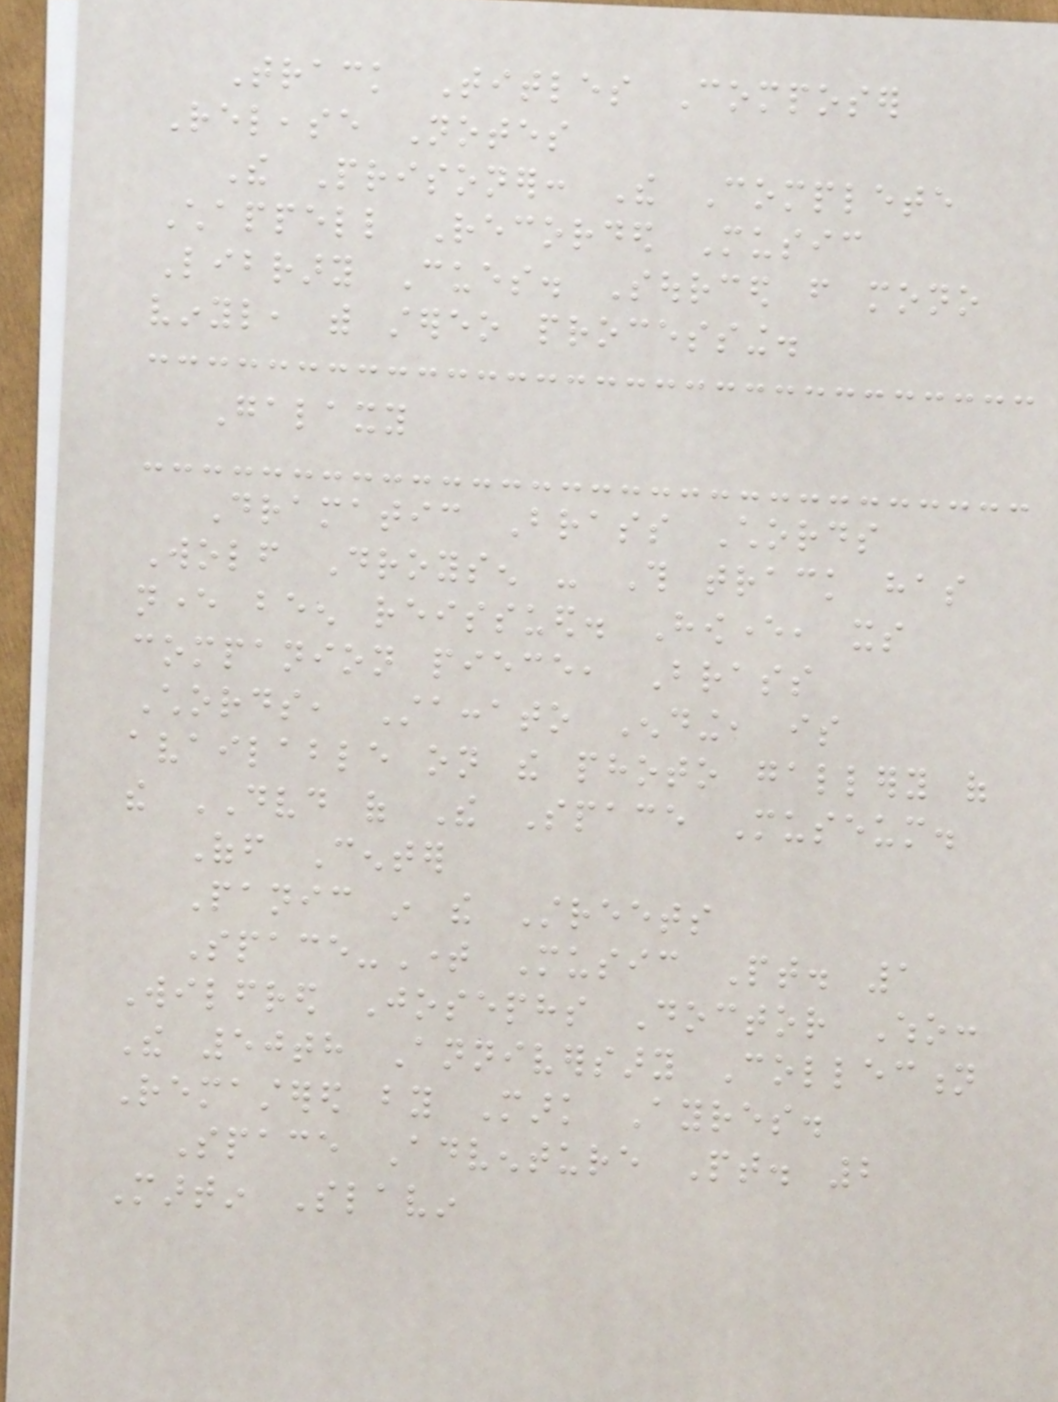Track Titles Composer
Release Notes
The Prisoner: The Complete
Chappell Recorded Music
Library Cues. Sourced from mono
vinyl, with stereo processing.
Galaxy
Dramatic Brass Chords
Wolf Droysen - This track has
never been reissued. However, its
companion piece, Brass
Chords, Staccato Ending, is
available on the photo gallery of
the DVD of The Space Museum.
Off Center
Panic in the Streets
Space-Time Music Pt. 1
Wilfred Josephs Doctor Who:
The 50th Anniversary Collection
Remastered by Mark Ayres.
Space Adventure Pt. 2
Martin Slavin
